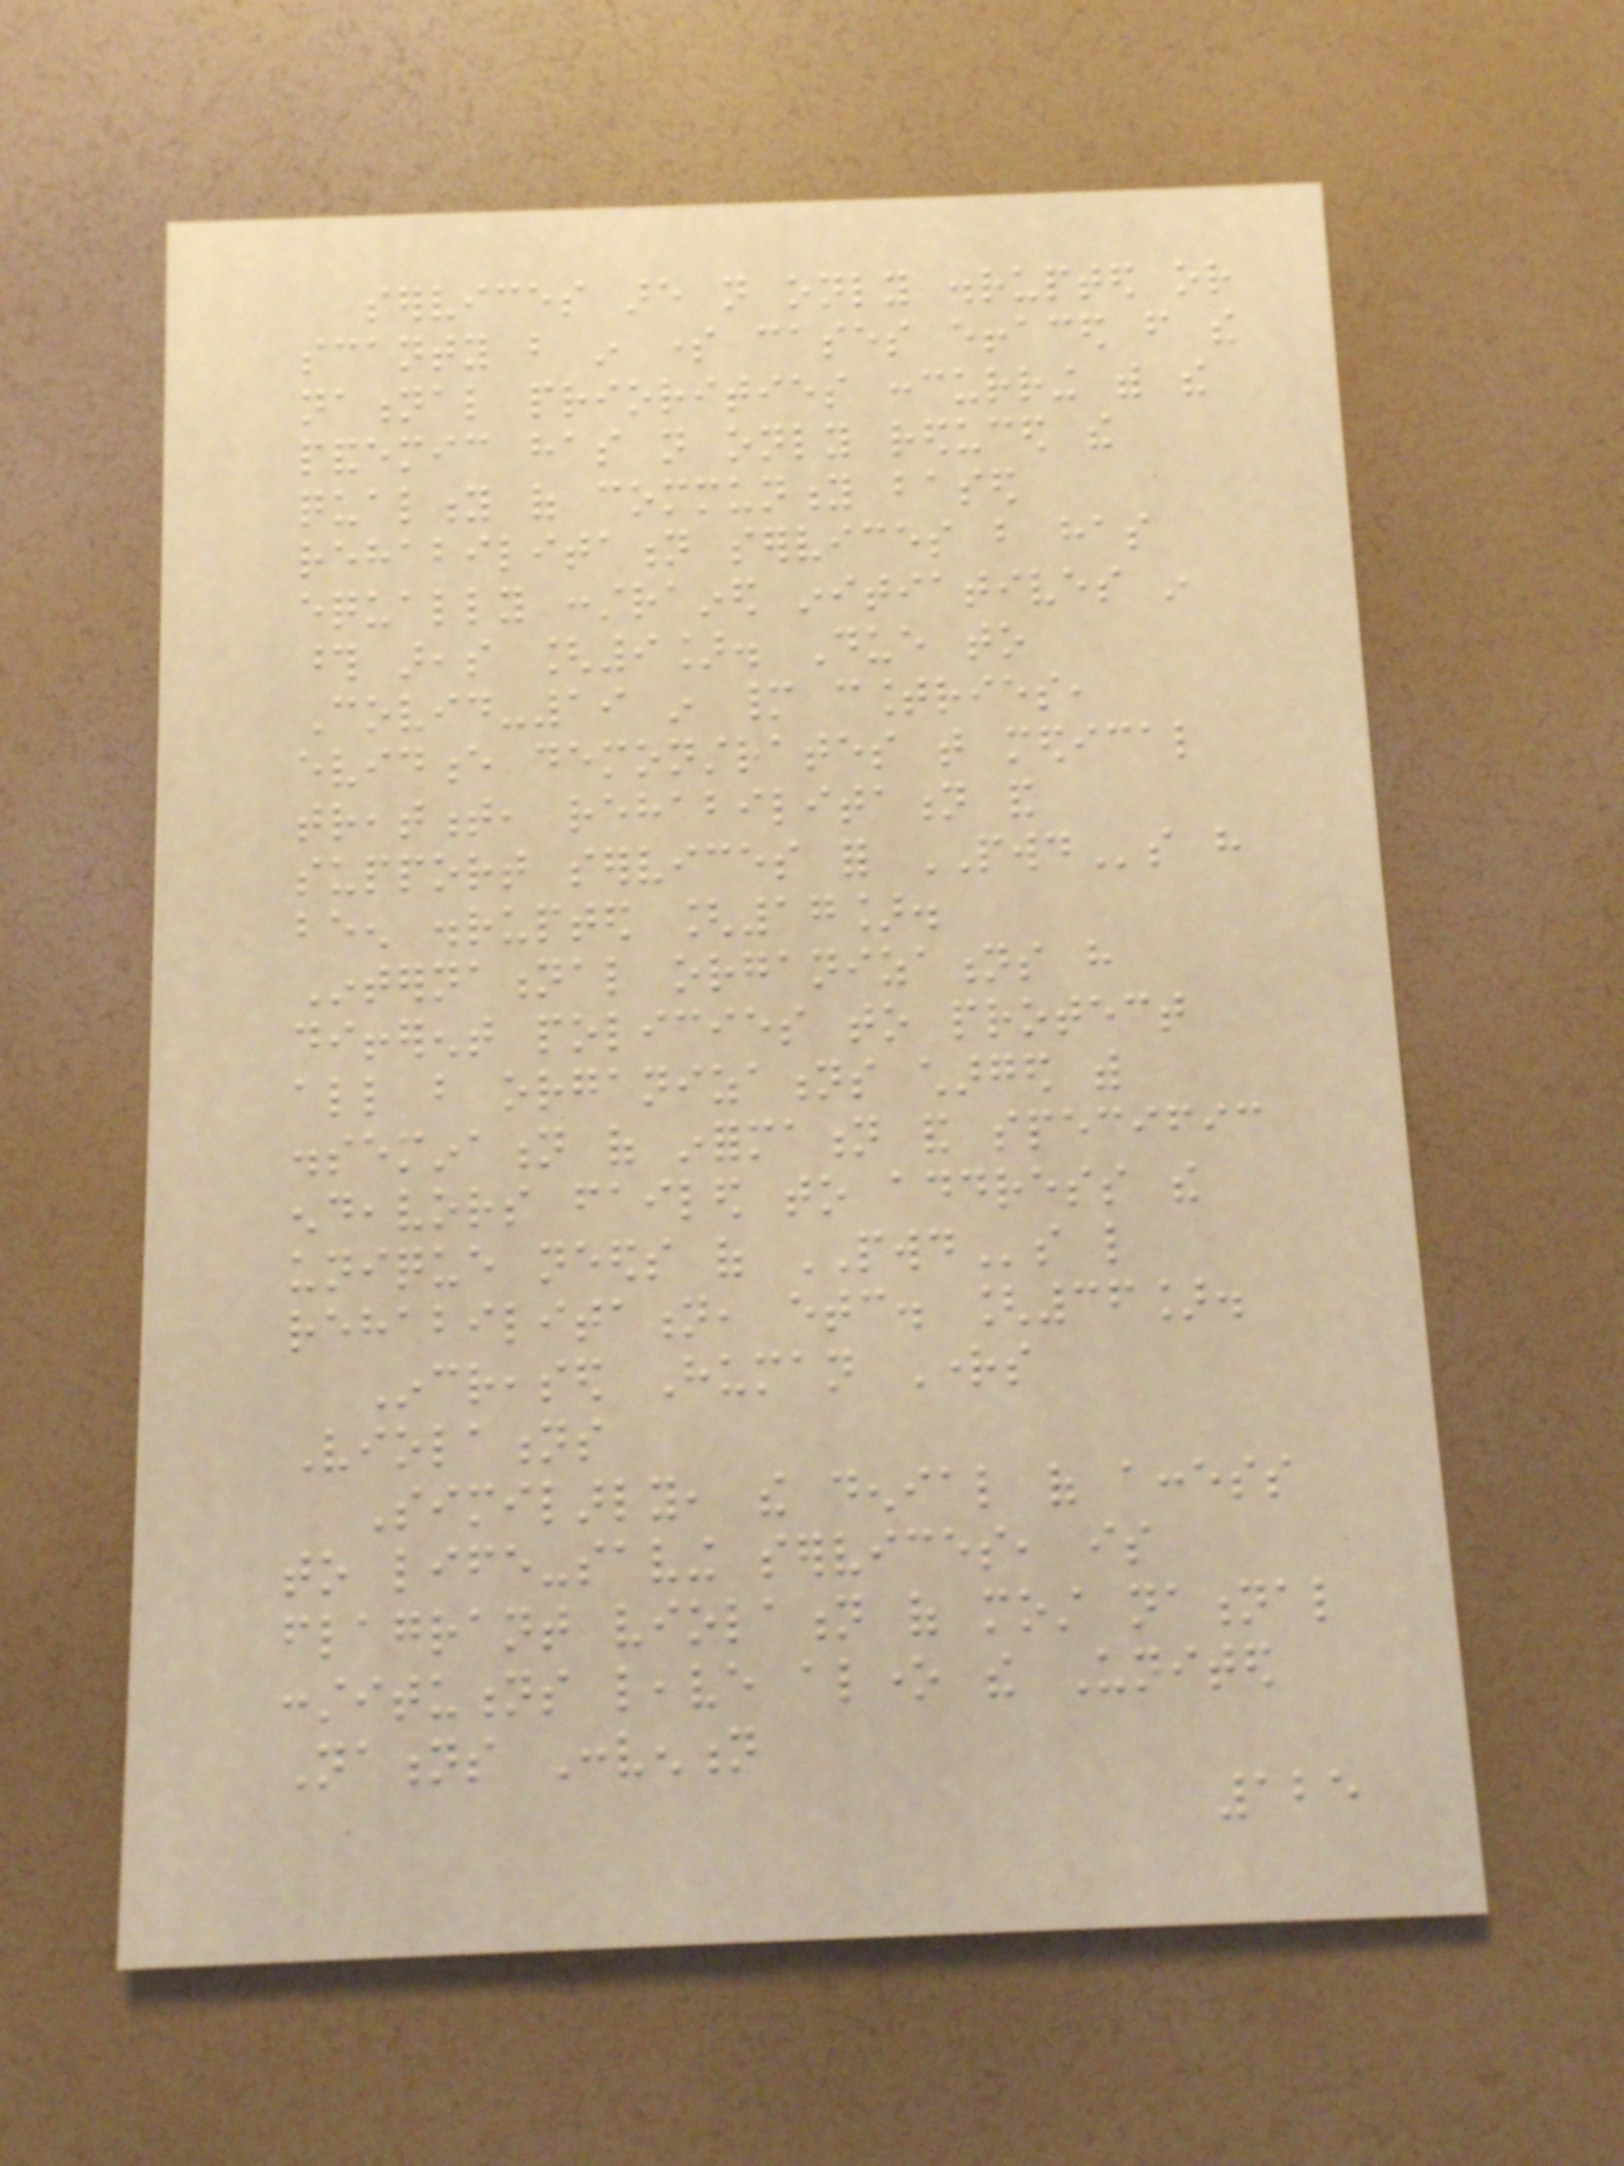services are not only disrupted or
scanty but in some cases effaced from the
national priorities concurring with the
pandemic has not only reduced the
quality of community based
rehabilitation services but has
equally constrained initiatives in
those areas [9]. Due to
Covid-19 in many countries,
evidence demonstrates that medical
treatment, rehabilitation and
support services for PWDs have
been disrupted [17].
International organizations have
different policies to protect
all but organizations charged with
dissemination of information and specific
endeavors failed to address the
unique needs of PWDs like
rehabilitation, etc. [36].
Increased Human Rights
Violations
Similarly, the denial of access
to life-saving services, is
flagrant violation of most national
constitutions leave alone the United
Nations Convention
125
